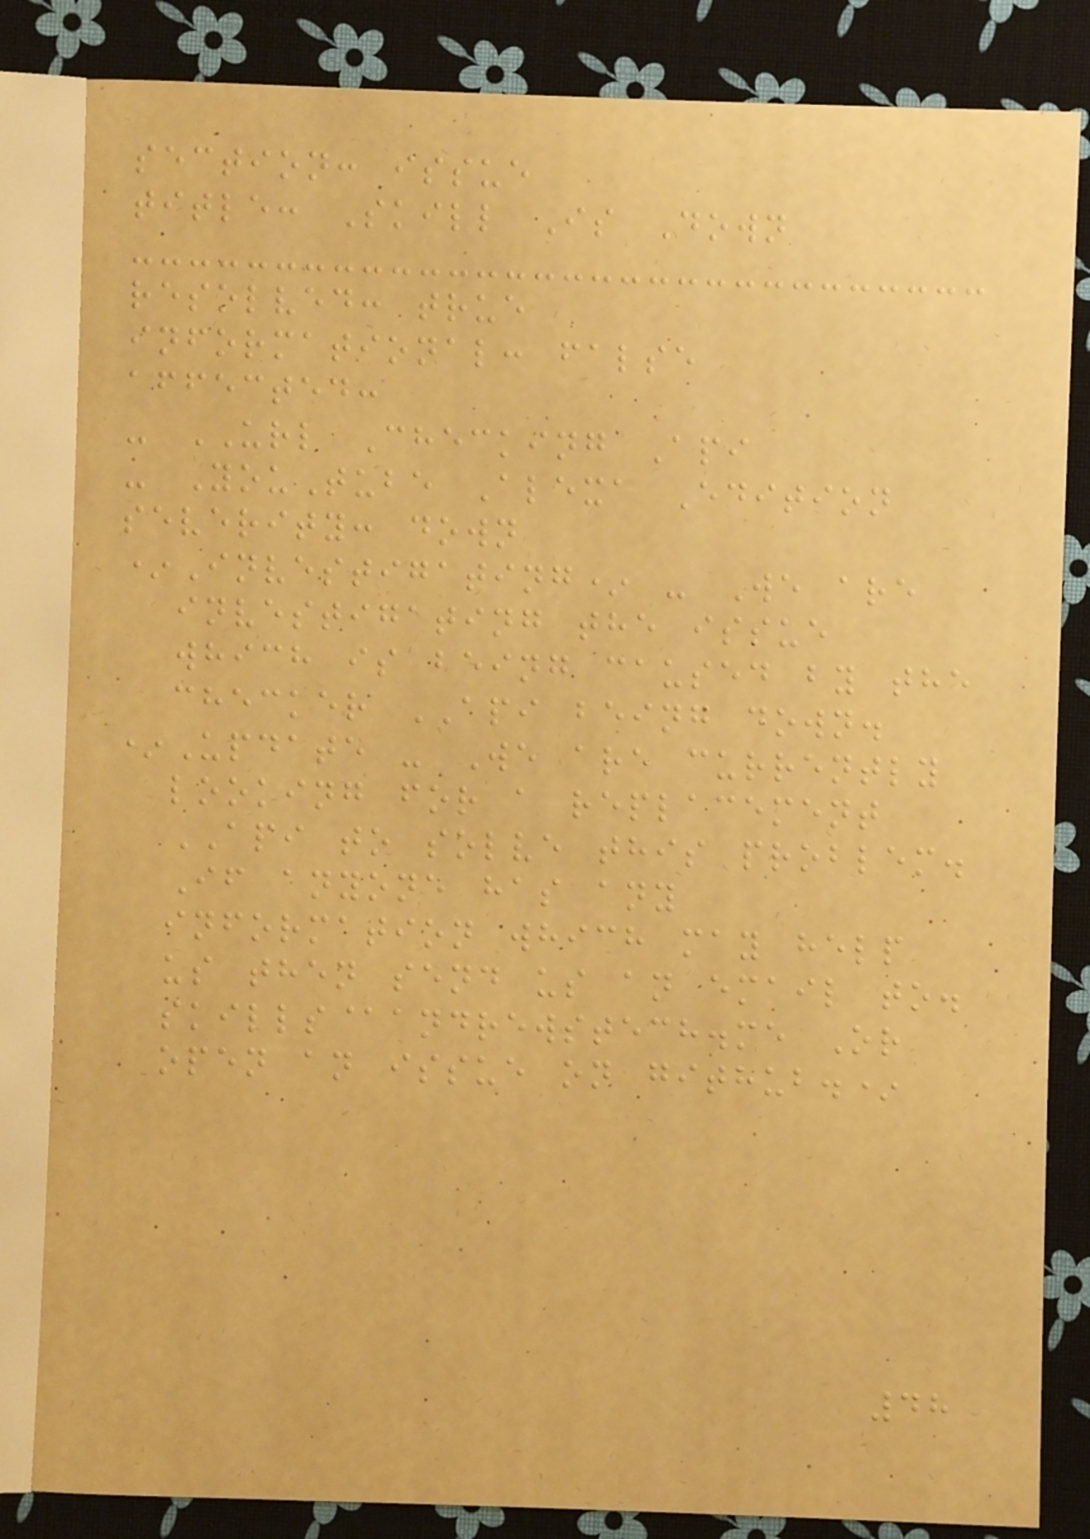section: issue
title: Skill Is Down
resolved: true
informational: false
affected:
- URL Checking Api
- YouTube Alexa Edition
severity: down
*Investigating* - We are
investigating the issue
which is being caused by the
checker API being down.
*Update - We are currently
looking for a replacement
API to solve this problem.
If anyone has any
information which may help
us then send us an email to.
skills@andrewstech.me Or
open an issue on github.*
48
